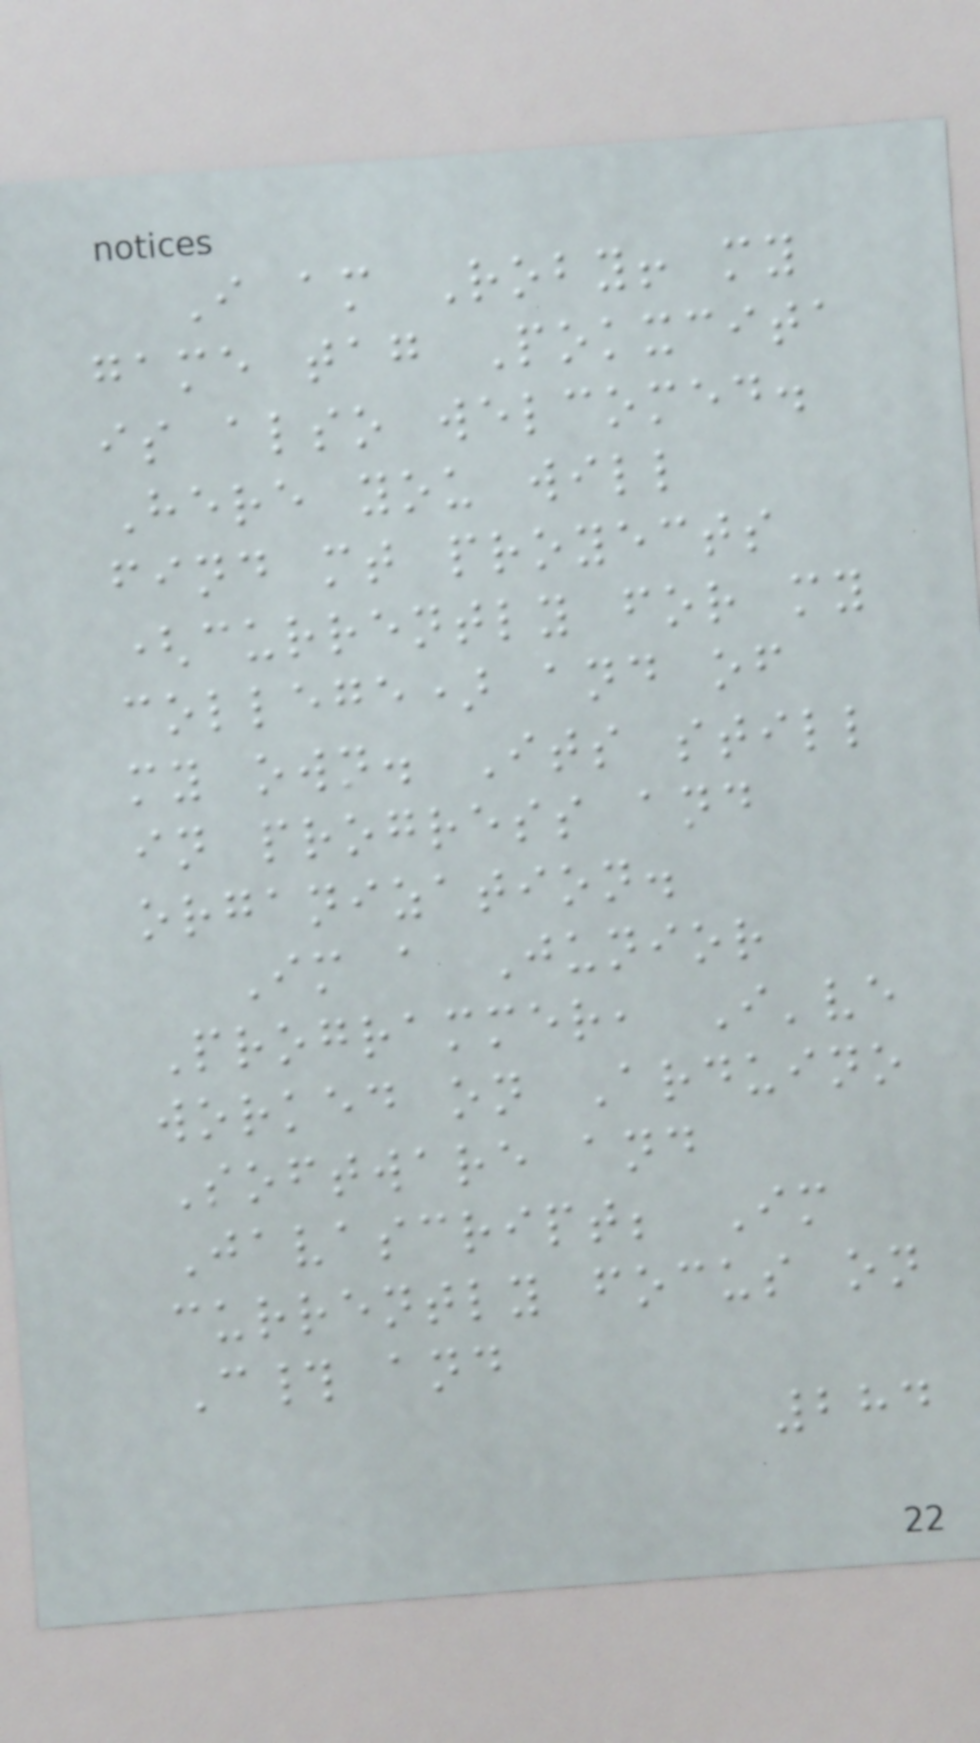I am Roby! my
game tag Pokxcita
is also welcomed.
Here you will
find mt proyects
(currently for my
college) and of
my own. Its still
in progress and
organization.
Im a Junior
Programmer, I've
worked on Arduino
Software and
Javascript; Im
currently focus on
C# and
284
